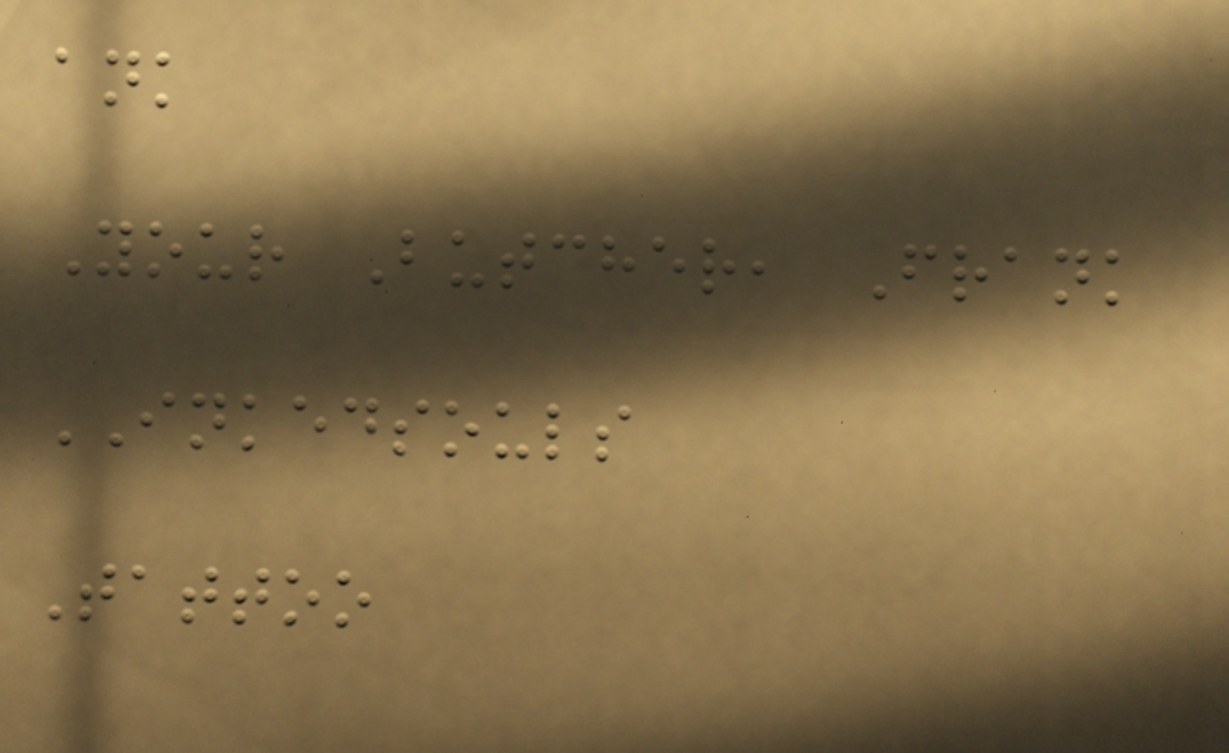ank
Your Butcher, Frank
INKEDSOULS
Tattoo
